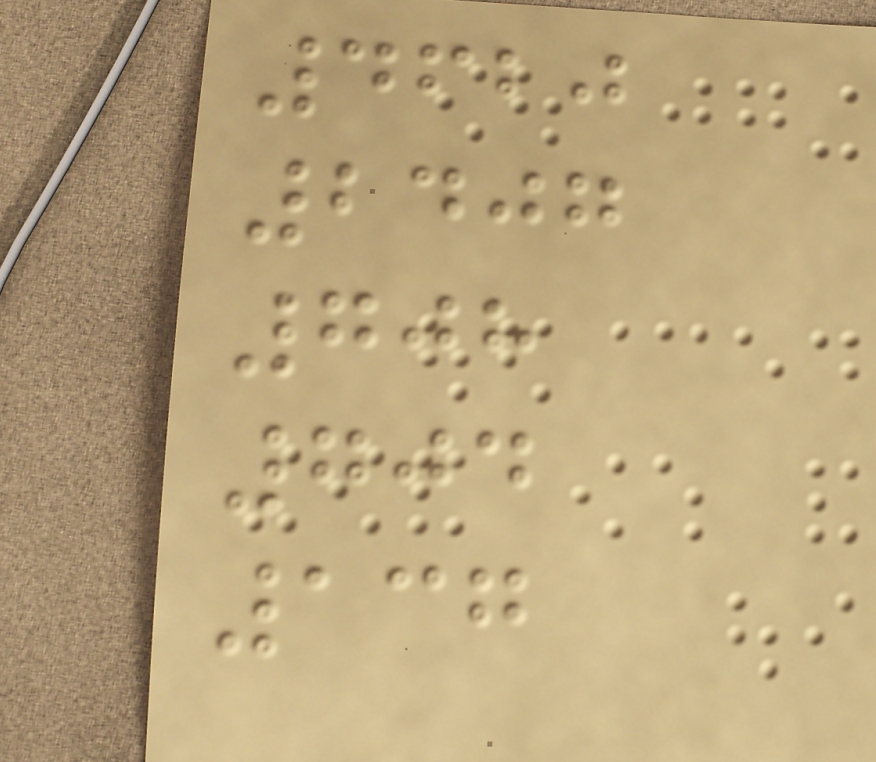4620
2407
708
704
137
